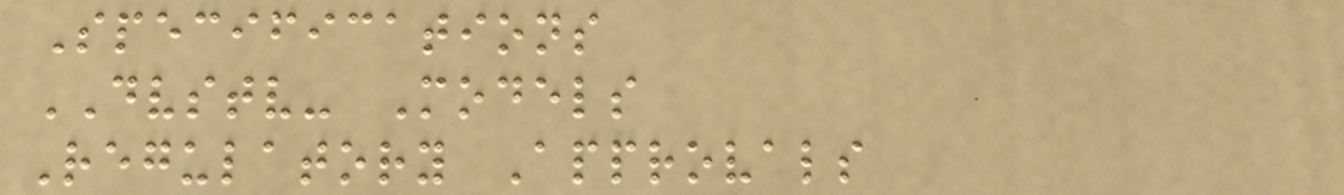Specifications
DVSTV- Models
Regulatory Approvals
